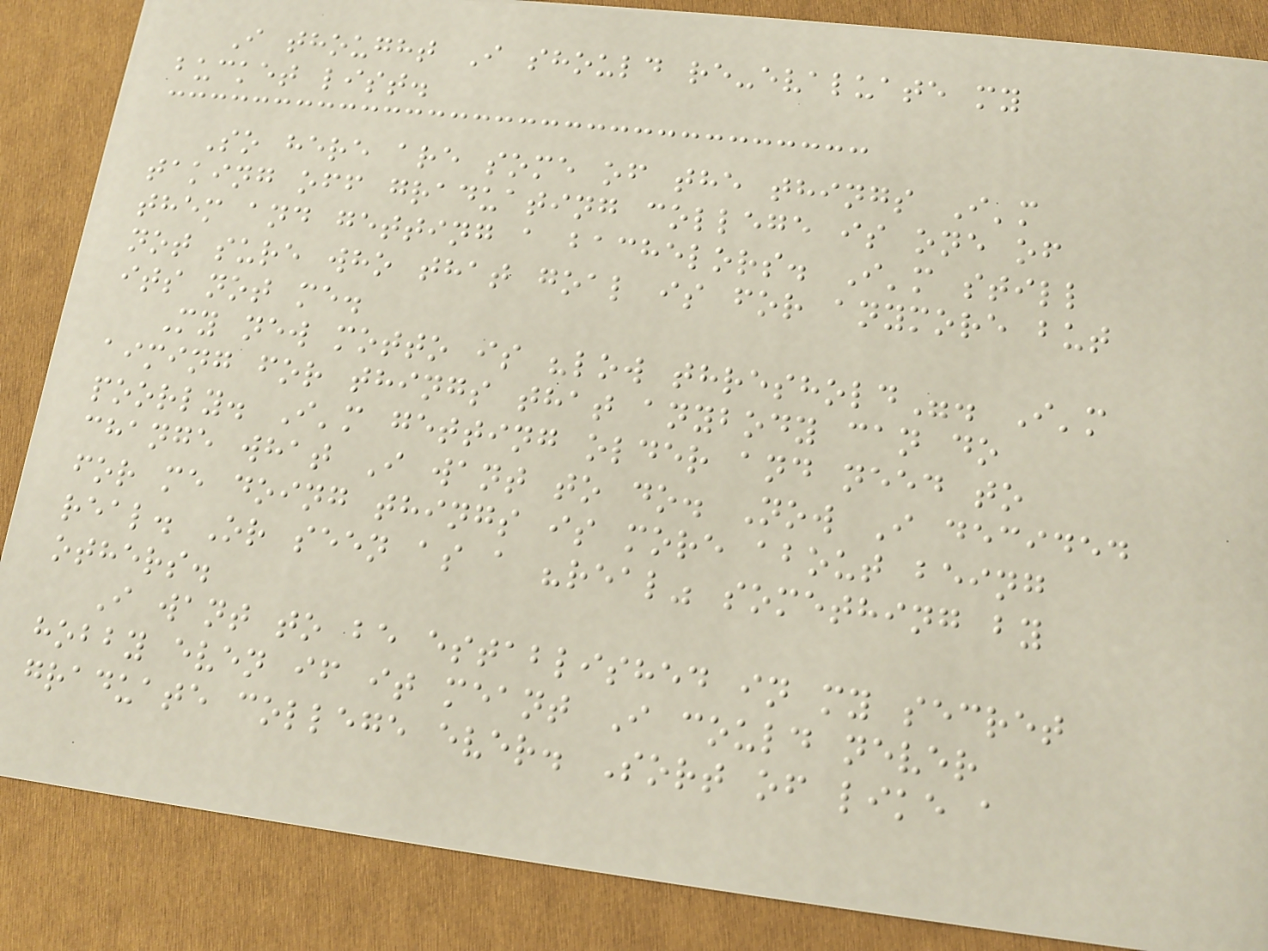I thought I should re-evaluate my
bucket list.
So here are some of the things I'm
taking off graduating college is one of
them and getting a bachelors. I'm still
not sure who that goal is for anymore but
its not me.
My new motto is "low threshold". I'm
aiming for things that anybody can do
poorly. I'm getting older and need to
change what I want to do. Now I decided
for me doing things is more about being
real. Or seen as a "real" something by
others.
I want to be established in my secret
hobby even if it meant I could never
graduate college ever. Sort of like a
